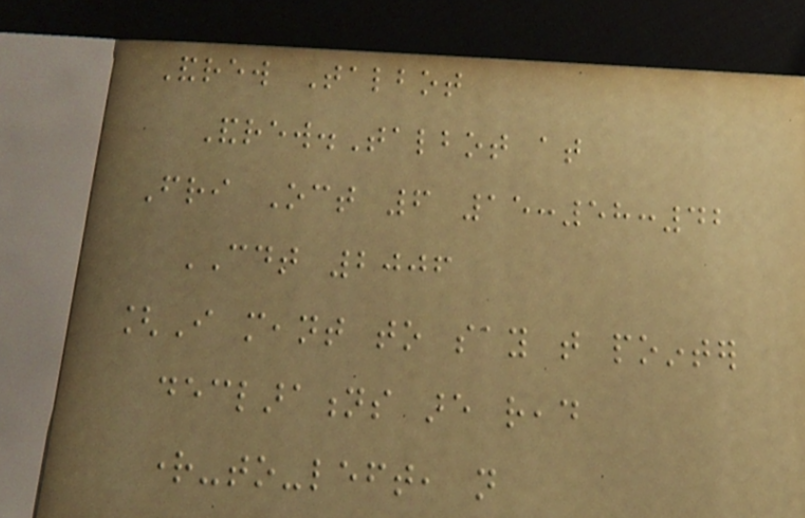Andrew Talbot
Andrew.Talbot at
Fri Oct 6 15:58:42
CDT 2006
[I meant to say that pointer
declarations are read
right-to-left, not
